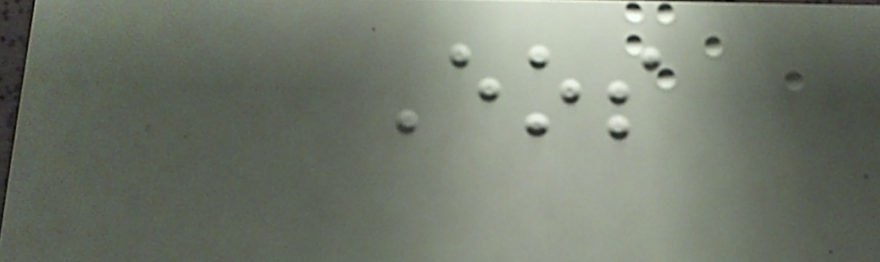Eos
